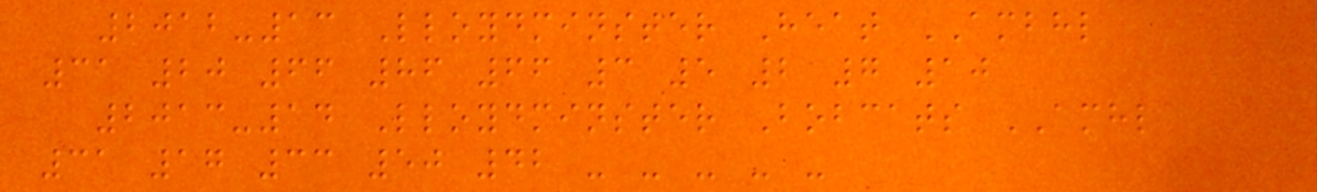2012-13 Lloydminster Heat AMBHL
31 20 66 86 66 3 5 2 7 10
2013-14 Lloydminster Bobcats AMHL
31 17 33 50 42 - - - - -
